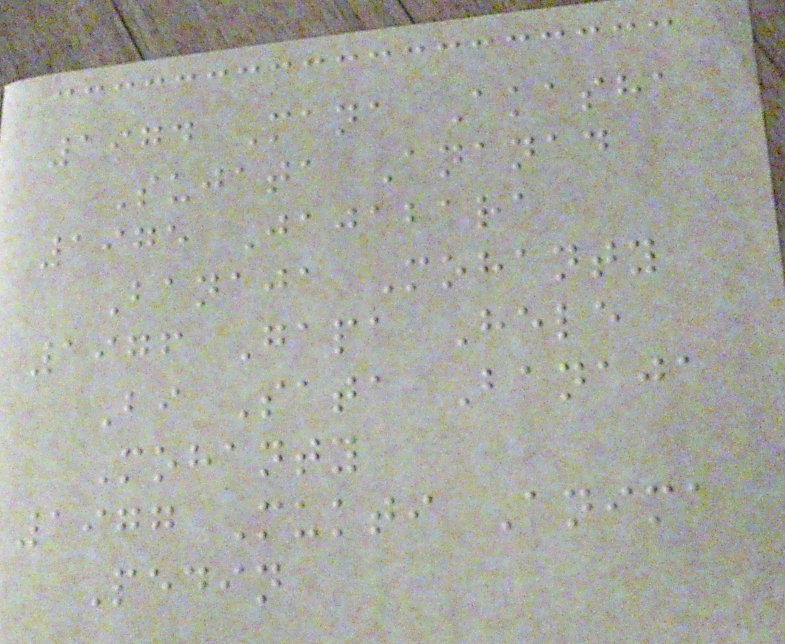1974 Mana Akasha
Sujata Ananad
1975 Jajabara
Banaja Mohanty
1976 Gapa Hele
Bi Sata Banaja
Mohanty
1977 Mukti Anima
Pedin
